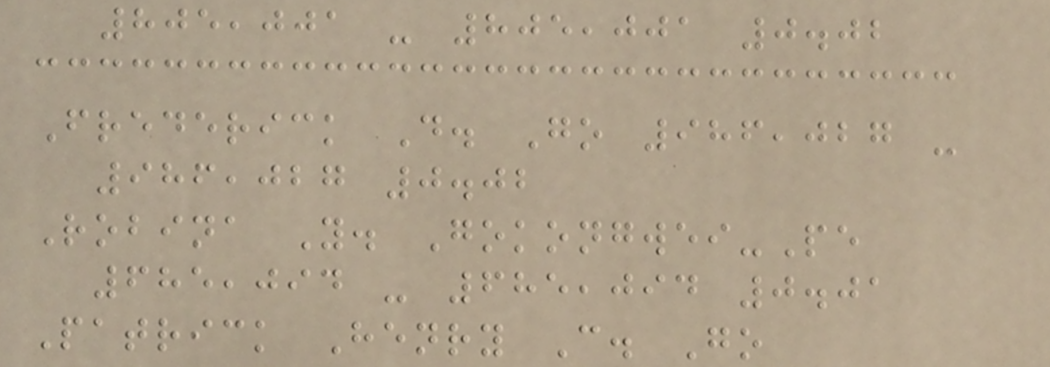805,001 - 805,001 0.02
Frederick D. Go 986,027 -
986,027 0.02
Robina Y. Gokongwei-Pe
685,094 - 685,094 0.01
Patrick Henry C. Go
